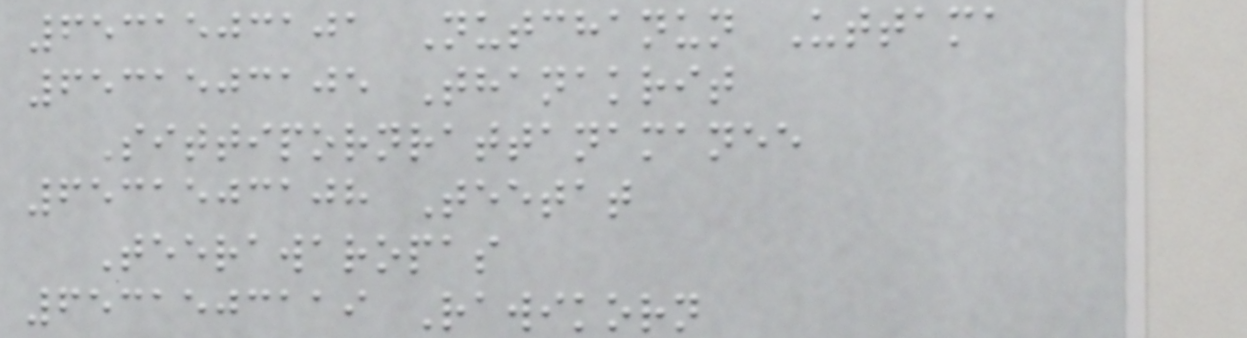6531503101 Nutchanun Uttama
6531503105 Thanakrit
Sittipornrattanamanee
6531503108 Teetat
Teerawaropas
6531503119 Rawikorn
